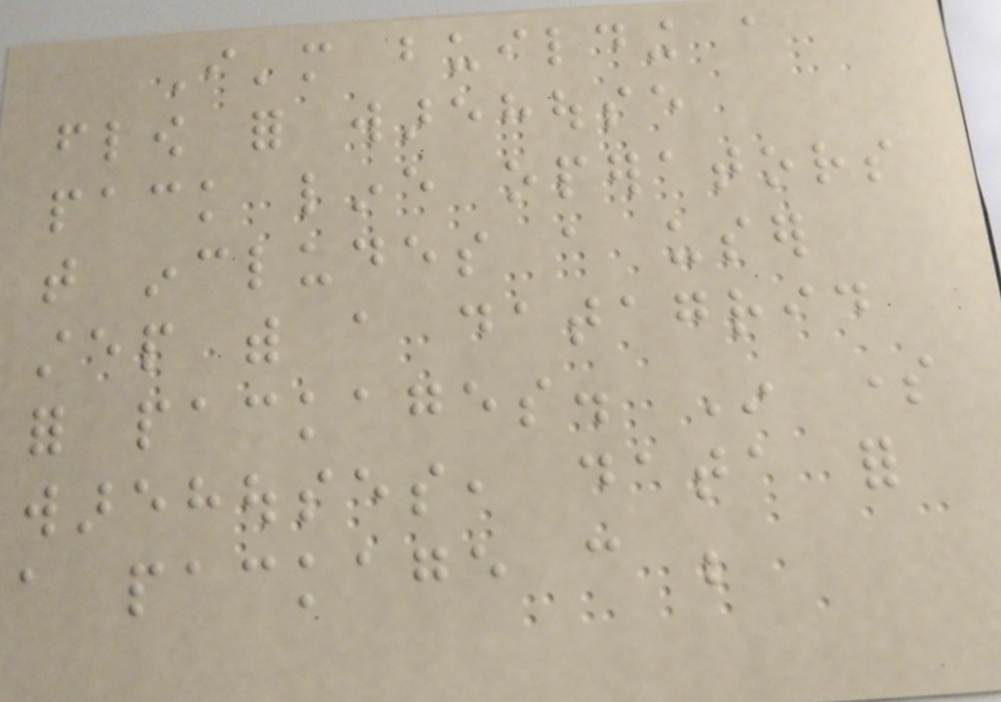I'm building a
flow for warehouse
pack line operators
that includes a user
step with a datagrid
for packages. In some
warehouses, data for
a package can be
